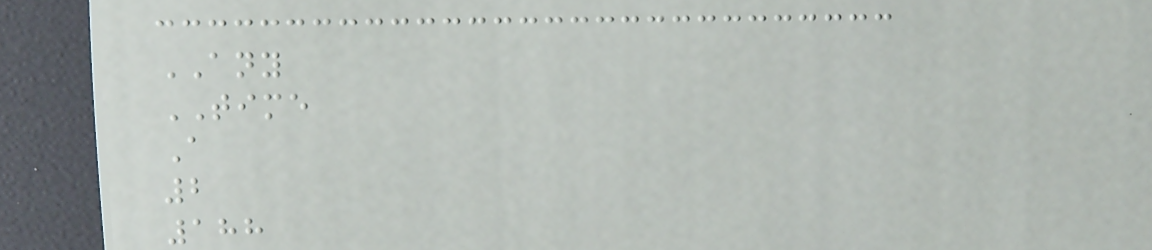ANY
TIME
A
2
188
